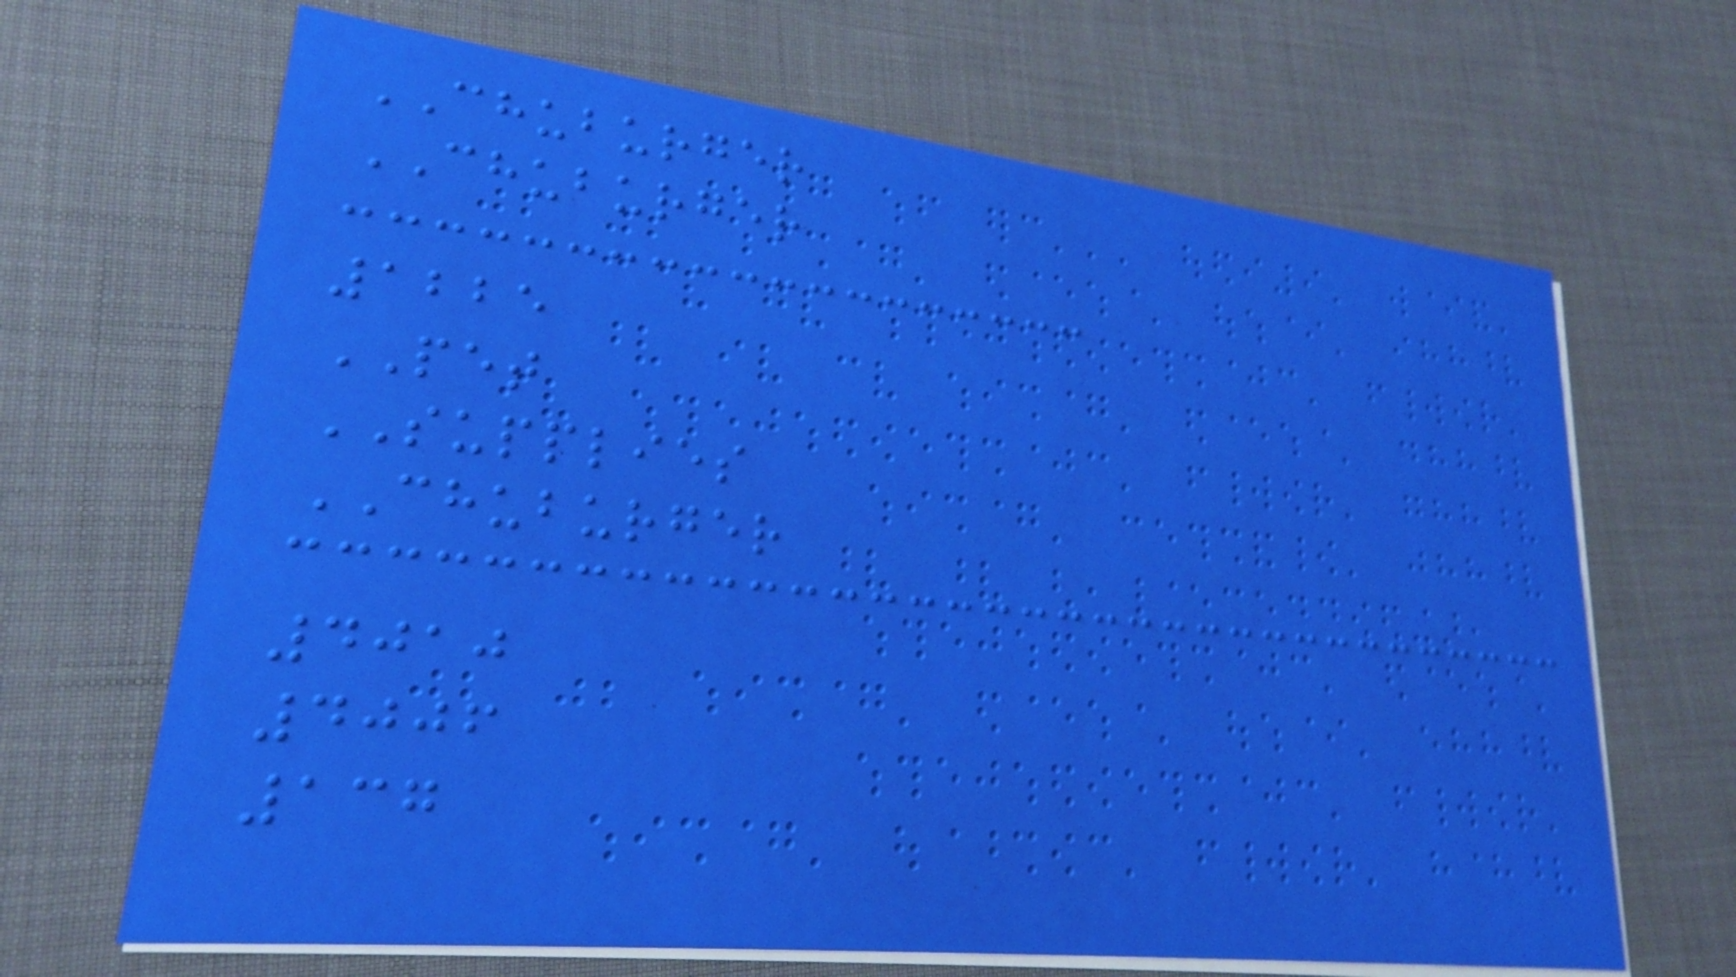CHUBURGER
CHUBURGER
1225
PET
SUPPLIES
CHUBURGER
4010
4006
137
